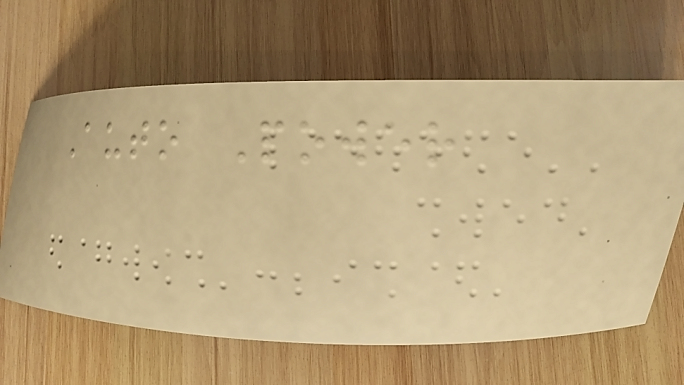Auto Power
